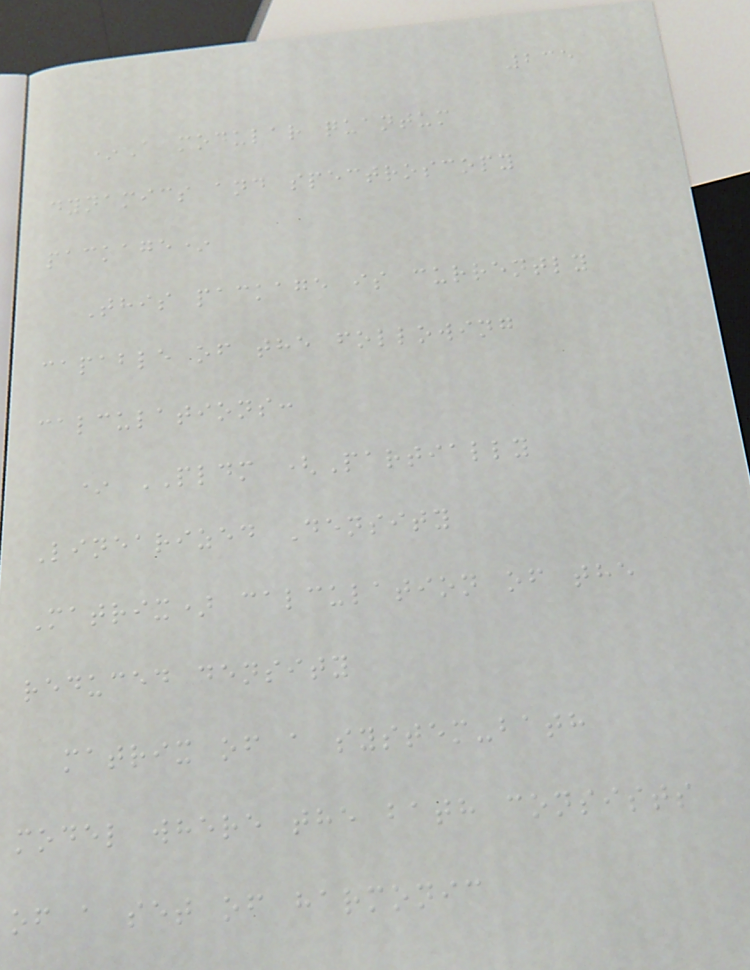235
*A modular quantum
dynamics and spectroscopy
package*
This package is currently
capable of the following
calculations:
* PLDM (Partially
Linearized Density
Matrix) calculation of the
reduced density
matrix of a system-bath
model where the bath consists
of a set of harmonic
